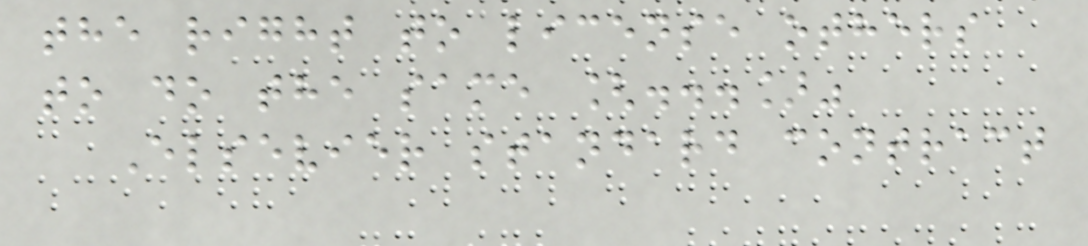the right to license others
to do the same [...]"
Elsevier standard contract
